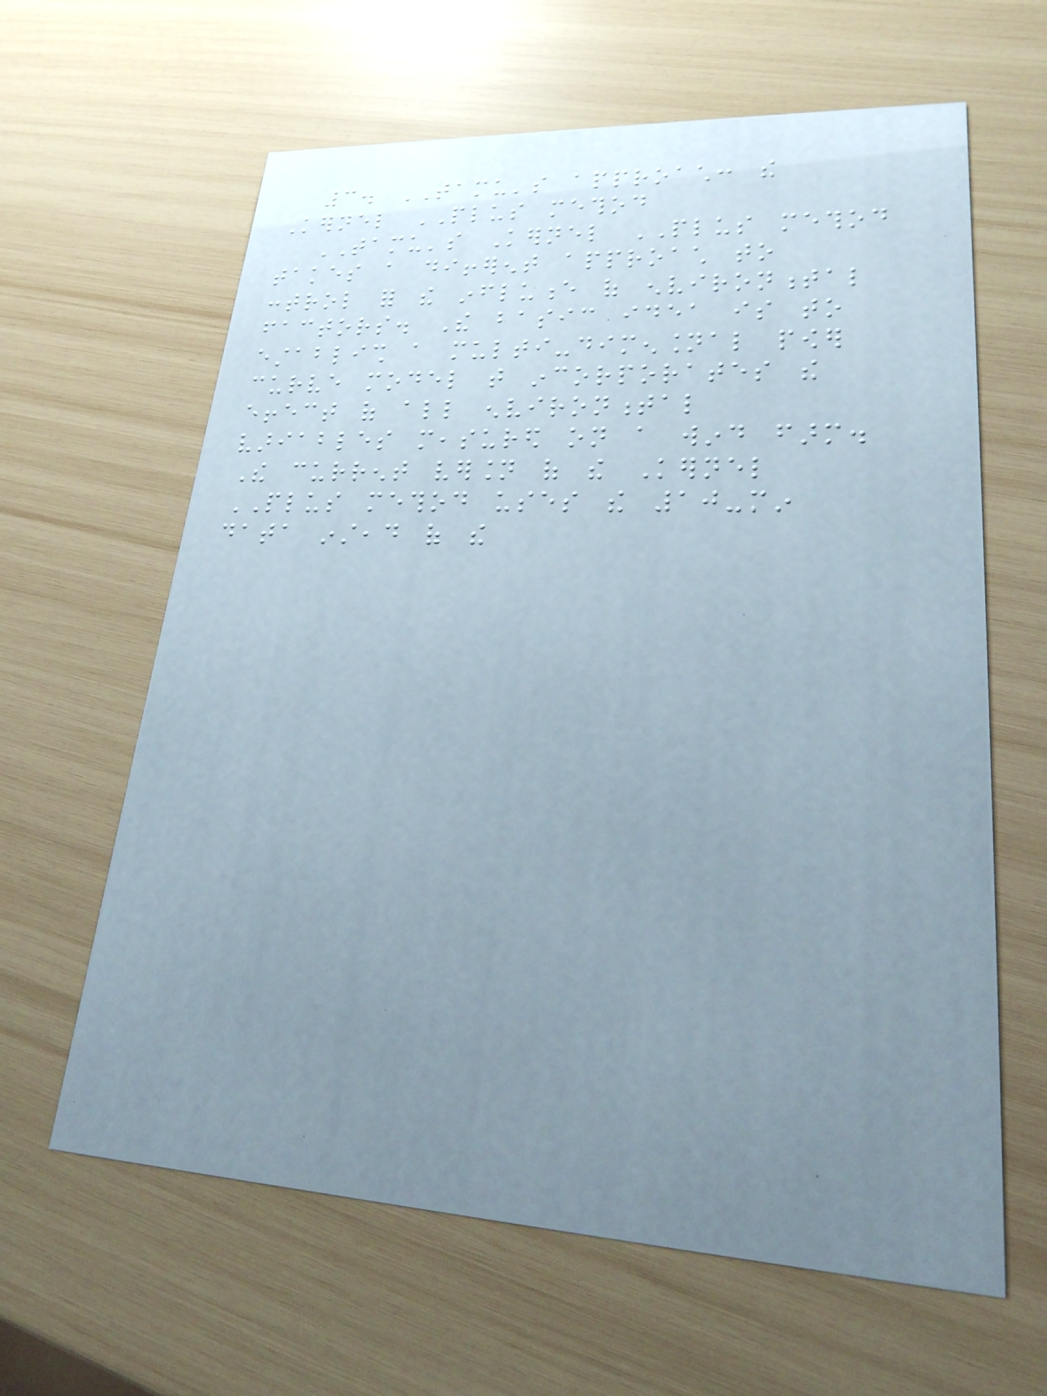3. TAMU's approach: the
Kernel PLUS method
TAMU's Kernel PLUS method
takes a different approach to
control for the influence of environmental
factors. The basic idea is to
establish a multi-dimensional power
curve model that incorporates the
effect of all environmental
variables measured on a wind farm.
The current version of the Kernel
PLUS method uses the 10-min
data instead of the
